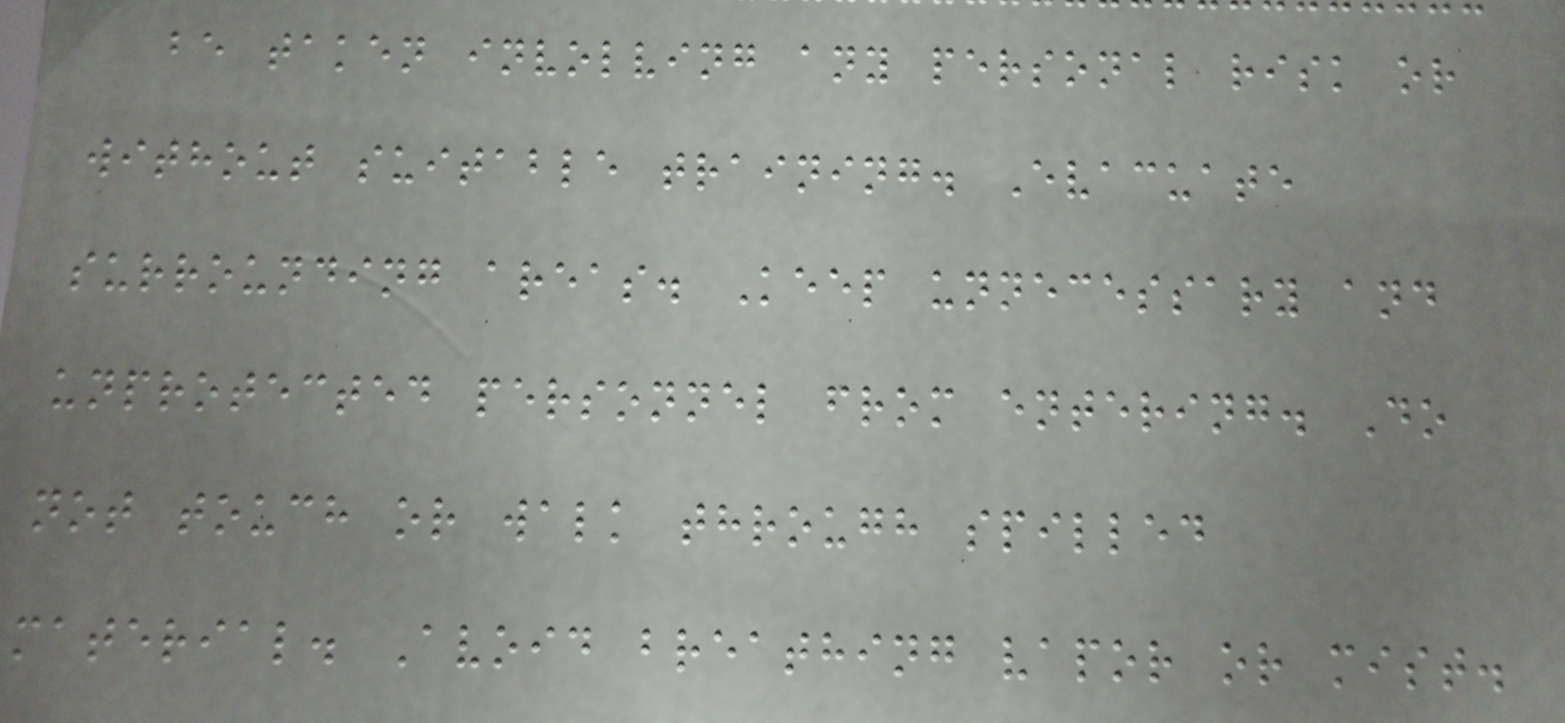be taken involving any personal risk or
without suitable training. Evacuate
surrounding areas. Keep unnecessary and
unprotected personnel from entering. Do
not touch or walk through spilled
material. Avoid breathing vapor or mist.
